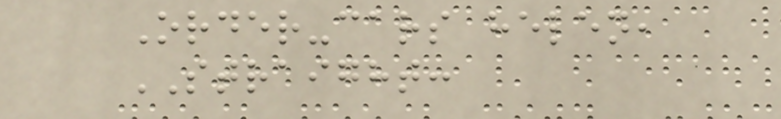Order-cars helen,
STRAIGHT:
